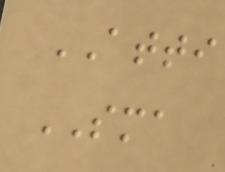ATTI
SMA
